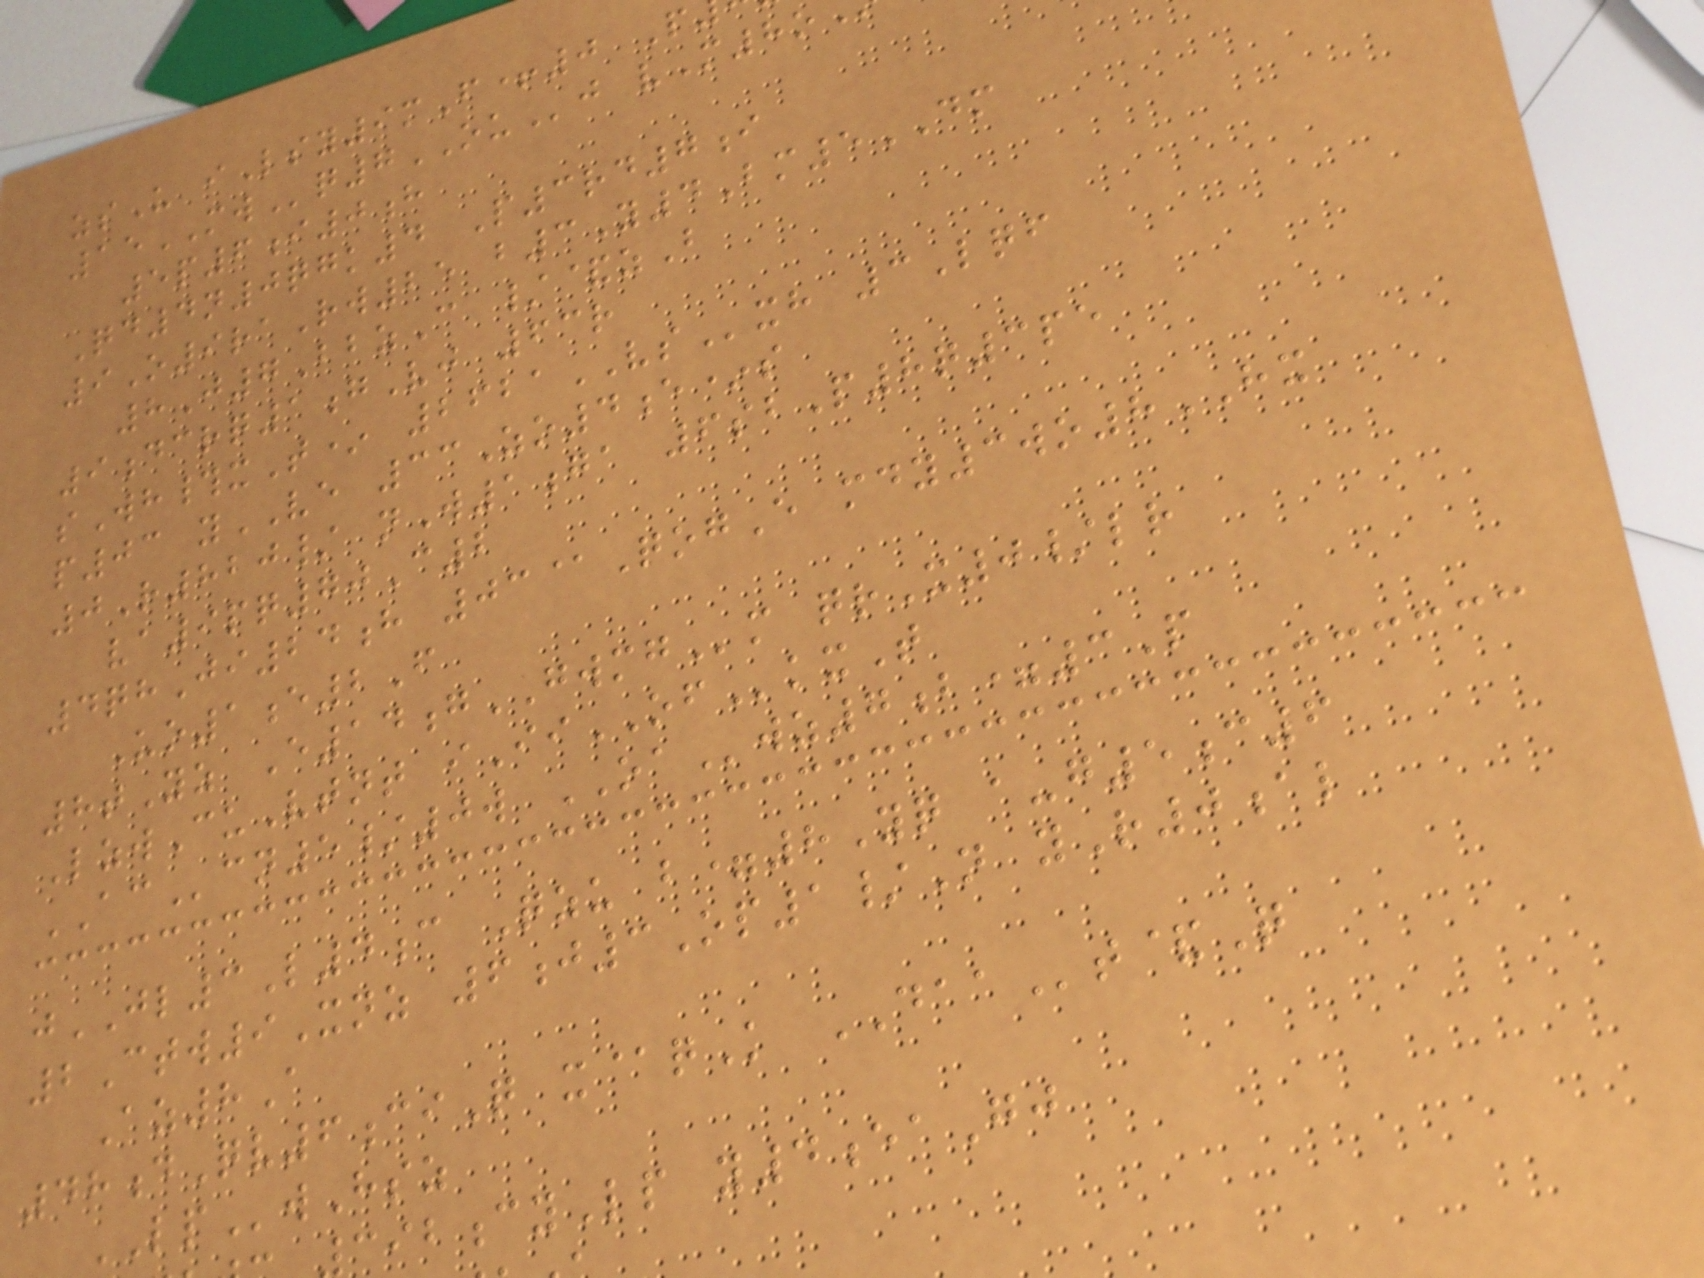zsU iLsy9mF+0 P
15MWq7OUj vM8o
5p6i0h
Qd4n0qgk4 P3rd7i
9O9raRw25 b3Y4Bm5DM
8J7BbzC /&zB
9dcrq1gVj 63r
sWh#xT* 2621VSxh 3Lqf
p03 yVE 33Zo4e*s
0R820/ nW1ga 6sbP8q3pe
va9pq70C2
4qhJi24h 03@QogE mdy3wo8HX
Uo1e2F
8tYz E14gGWMGm qrX0/lr
LzwCuVtnt iIiOFkxT
ACcn5/0w OAwz7b=3P
jJL3L4c Qzu b=8Yq a-g5c6
2Ctw9Xnz 6j3Op1/N yR0al
Az8A
48dQv6ciQ x@qK DAAt&Q
LPwHsz
cyLp y4eaGj
